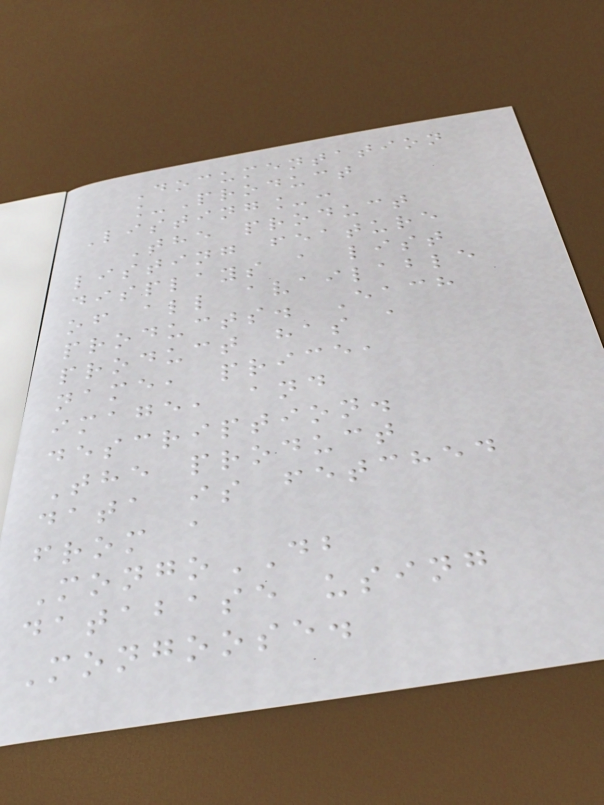Documentation
_Product
Listing_:
The product
listing feature
displays a list
of all available
products. Each
product has a
name, price,
image, and
description.
The product
data is fetched
from a
MongoDB
database using
Mongoose.
